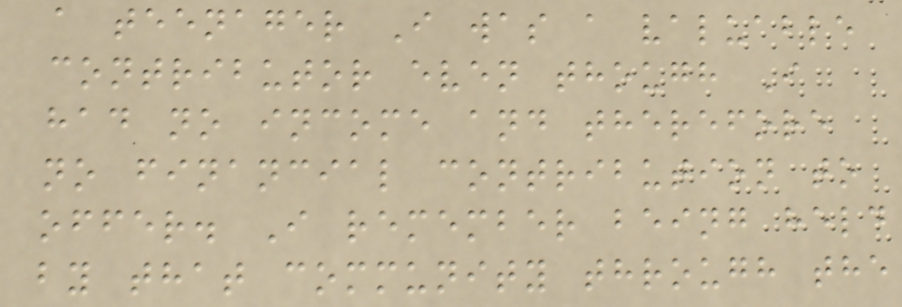a teenager I was a valuable
contributor even though I
had no income and therefore
no financial contribution to
offer. I remember being held
by that community through the
